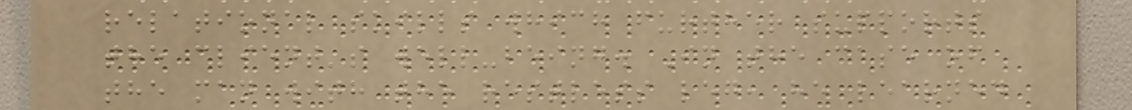relational skills which further supports
the client's well-being. In the case of
the man with the restless leg, he learned
